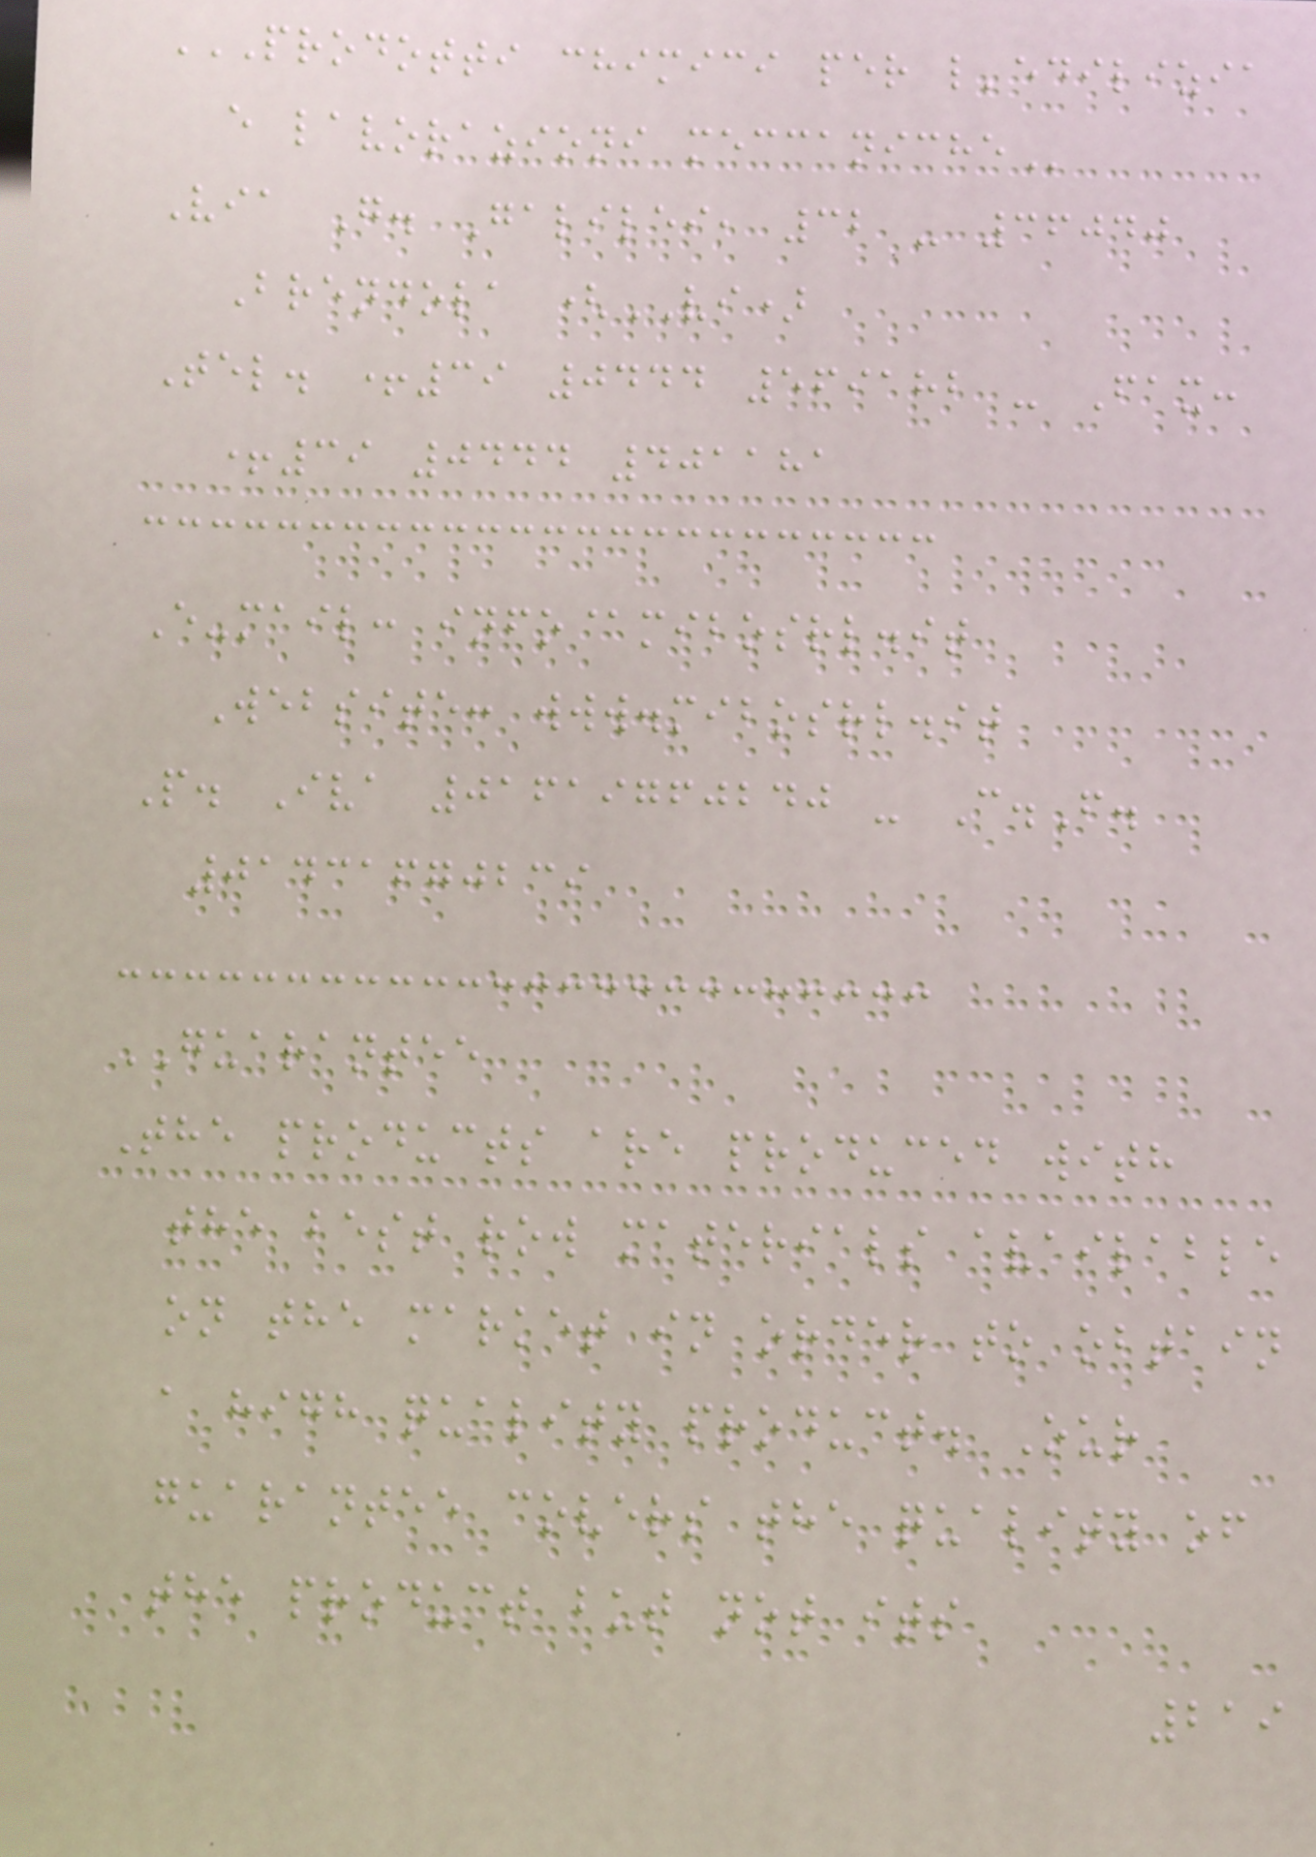PRODOTTI CHIMICI PER L'EDILIZIA
E LAVORAZIONI MECCANICHE
Via G. Galilei, 32 - 36040
Brendola (VI)
Tel. +39 0444 569182 - Fax:
+39 0444 401181
E-mail: info@mibosrl.it
Website: www.mibosrl.it
P. Iva 01619760240 - C.F.
01431670239
GUARANTEE
The products are produced with
the best row materials available
on the market in order to obtain
a high quality product. Our
guarantee covers the quality of
the product but not its
219
